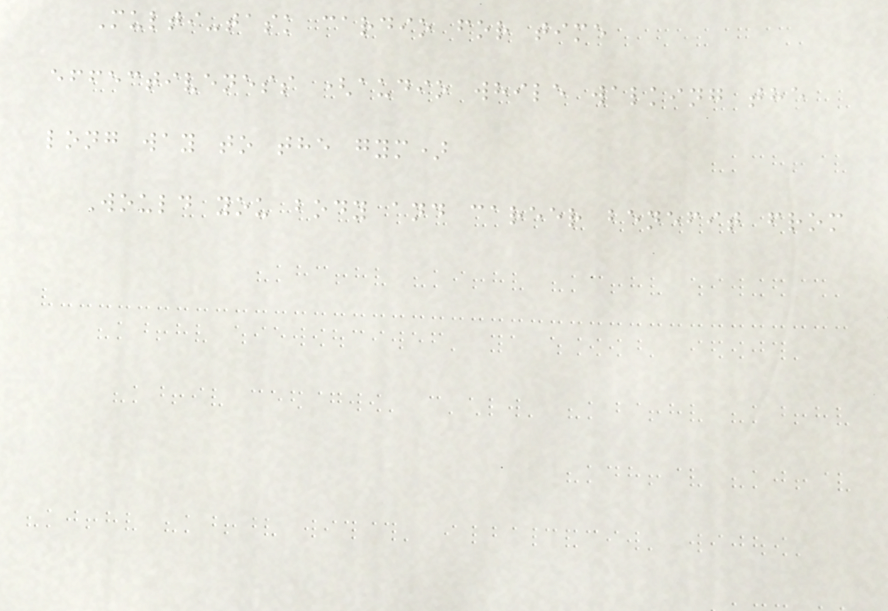Multi-task cardio for time
effectiveness (audio while walking the
long way to the gym)
Would you body and career benefit from
